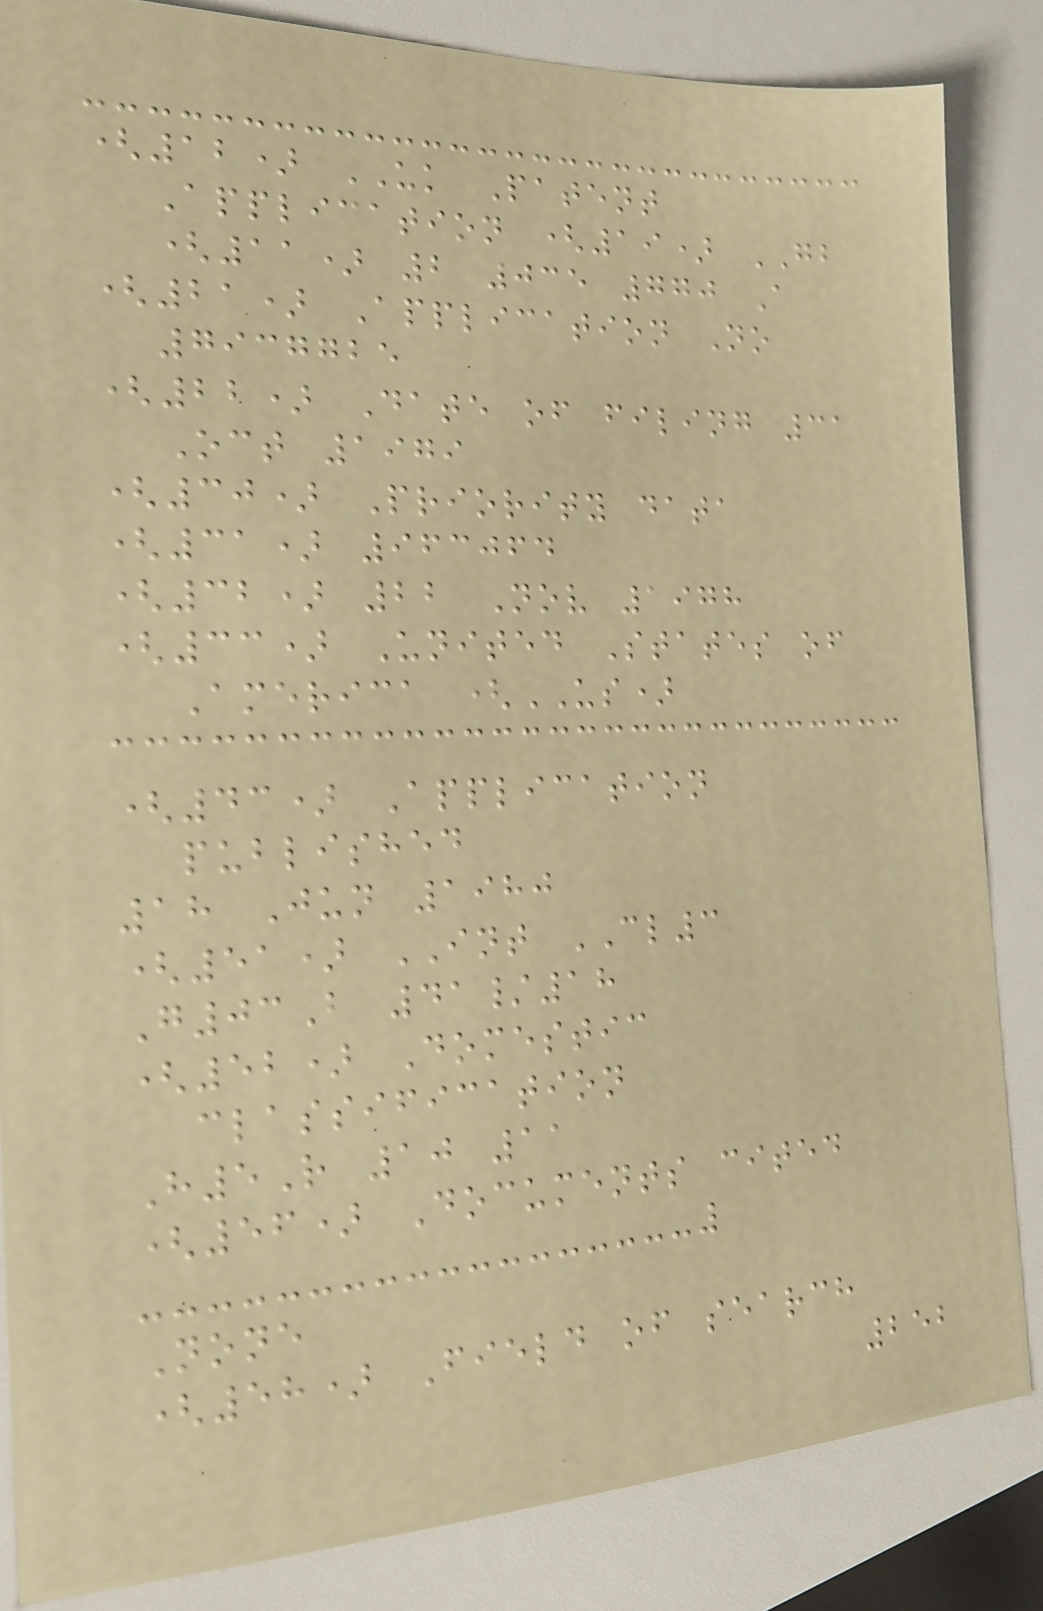(12) UK Patent
Application (19) GB
(11) 2 035 770 A
(21) Application No
7937725
(22) Date of filing 31
Oct 1979
(30) Priority data
(31) 963064
(32) 22 Nov 1978
(33) United States of
America (US)
(43) Application
published
18 Jun 1980
(51) INT CL3
G03B 41/18
(52) Domestic
classification
H5R 10 11
(56) Documents cited
None
(58) Field of search
252
